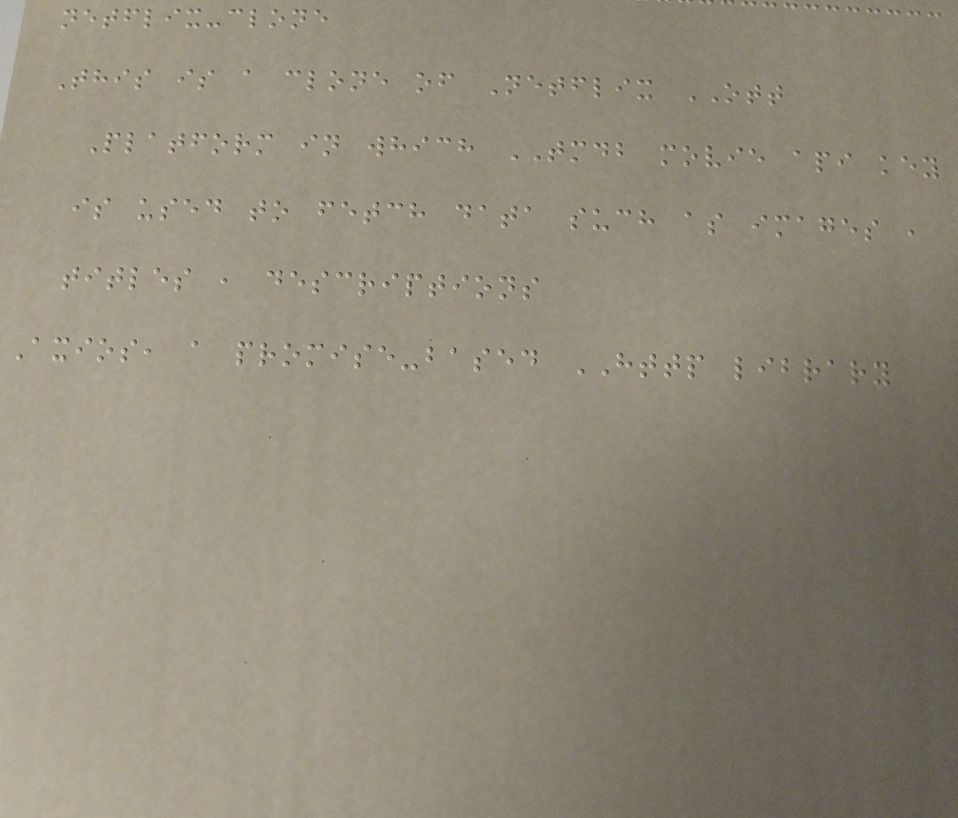netflix-clone
This is a clone of Netflix OTT
Platform in which TMDB movie api key
is used to fetch data such as images ,
titles , descriptions
Axios, a promise-based HTTP library
